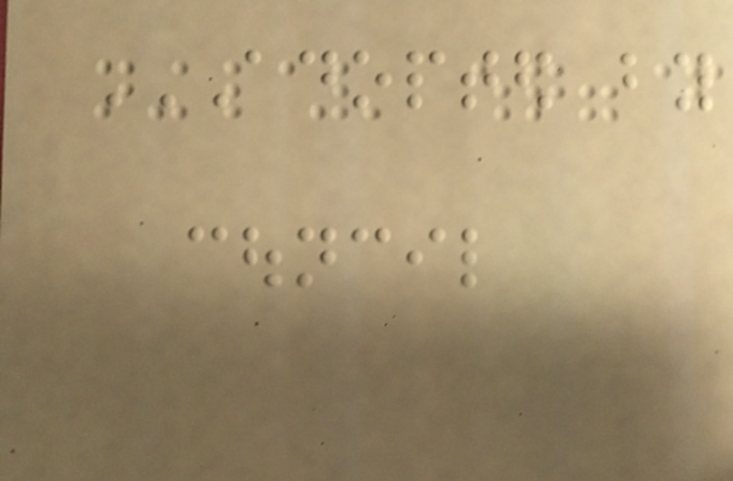ADOPTED BY
COUNCIL
